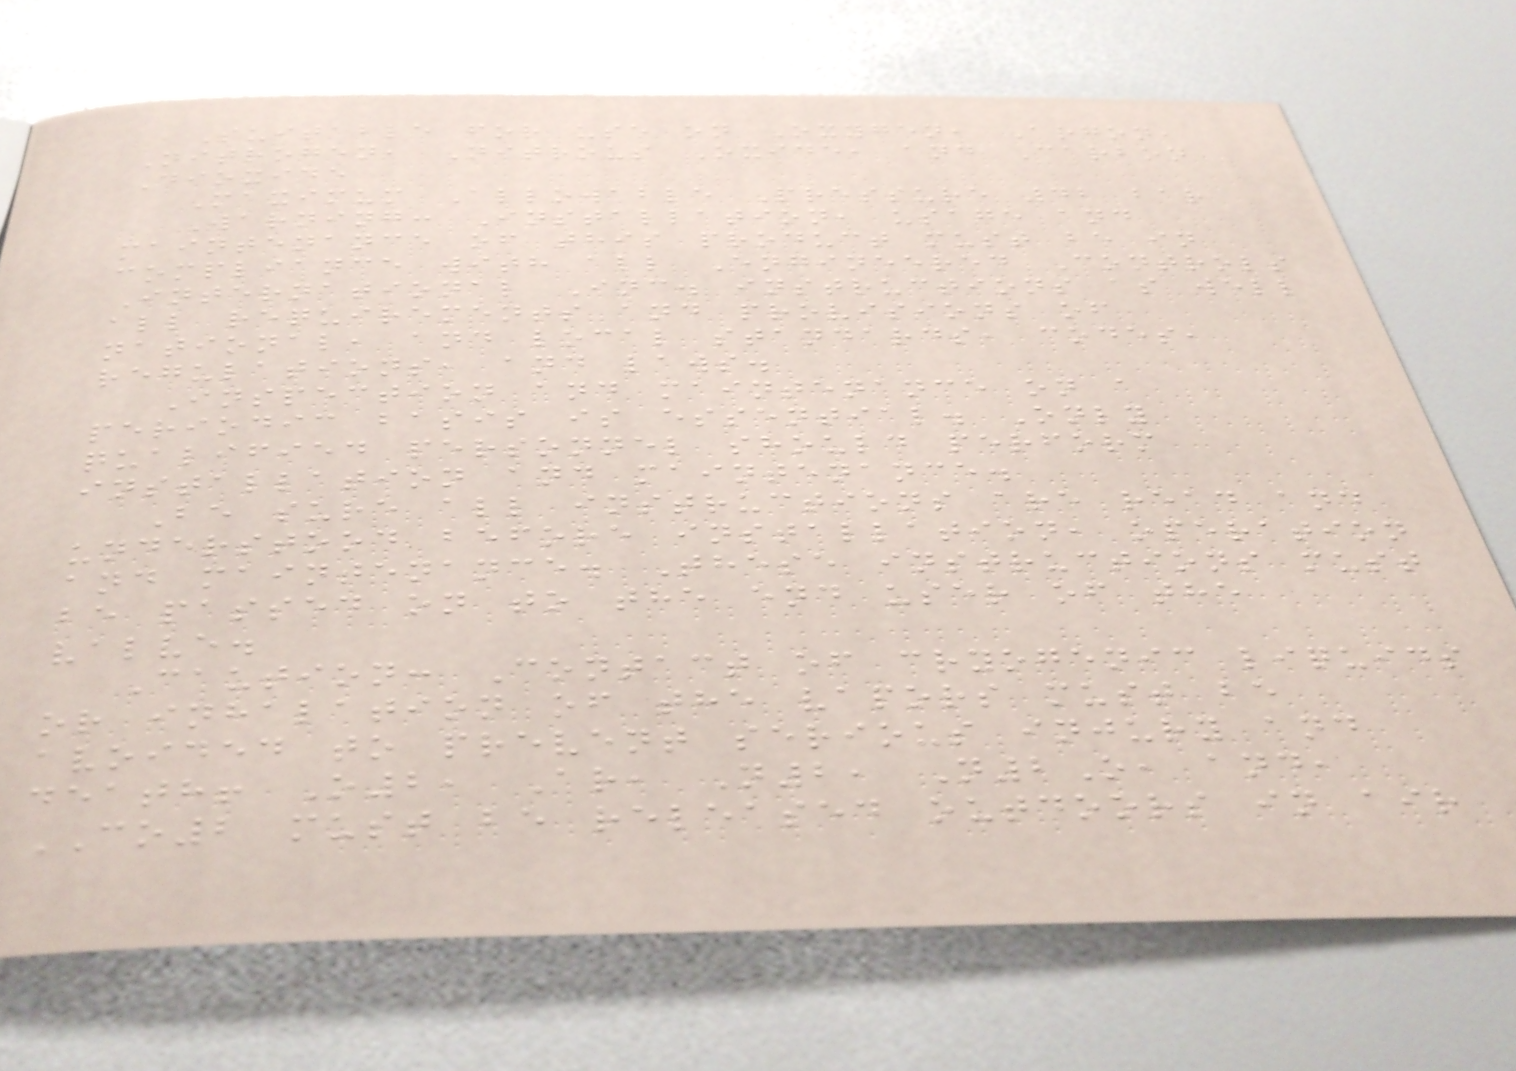Suitable for use on Oxygen, Argon,
Nitrogen, Nitrous Oxide, and Carbon
Dioxide
Maximum Allowable Pressure 42 bar
Warning: Installation, usage and
maintenance of this product must be in
compliance with all Engineered Controls
International Inc. instructions as well
all requirements and provisions of
national, and local standards, codes,
regulations, and laws.
Inspection and maintenance on a
periodic basis is essential. Only
qualified personnel should perform
installation and maintenance.
Be sure all instructions are read and
understood before installation, operation
and maintenance. These instructions must
be passed on to the end user of the
valve.
Caution: Contact of cryogenic liquids
or inhalation of the vapors must be
avoided to prevent serious injury and
death! O2, Ar, N2, N2O, and,
CO2 must be released outdoors in air
